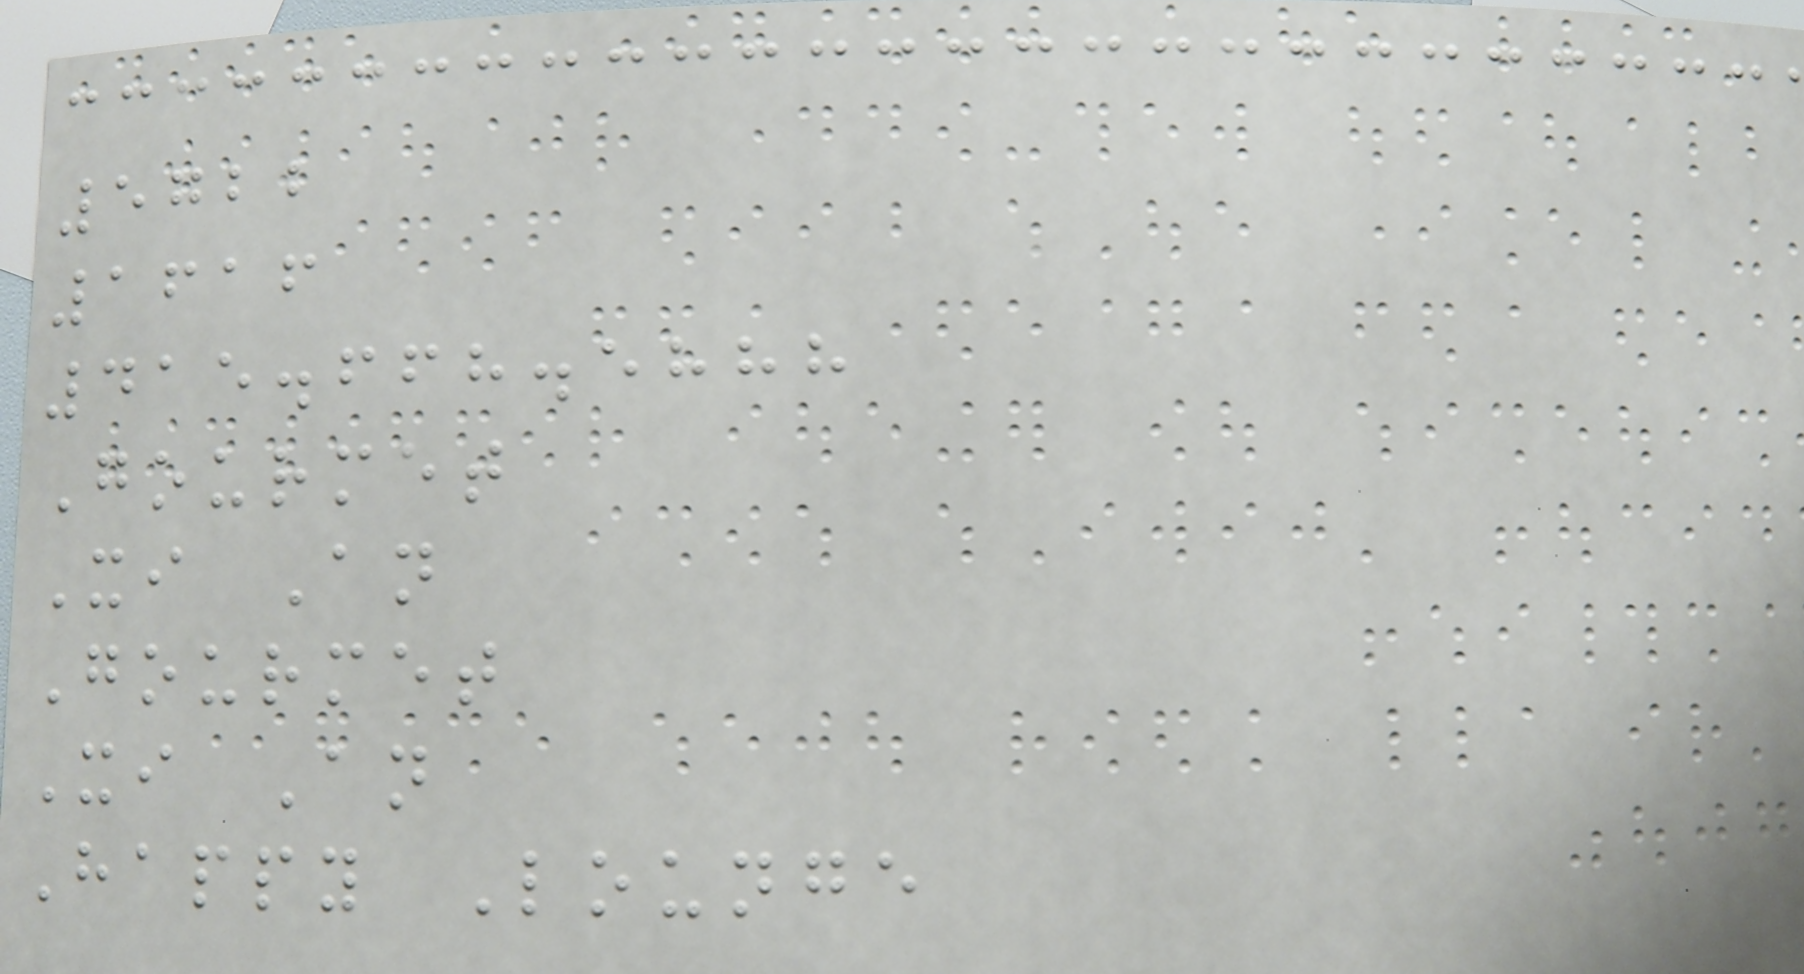5722
1616
415.668.5888
Gourmet
Xi An
Gourmet
Xi An
Happy Lounge
